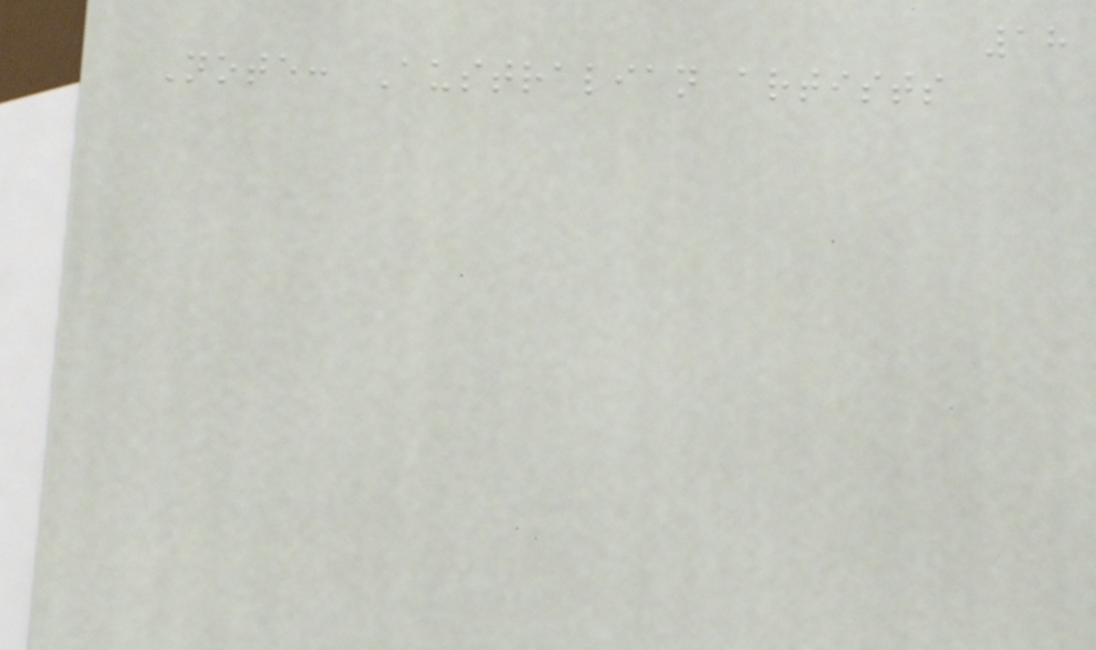18
Note: Australian artists
